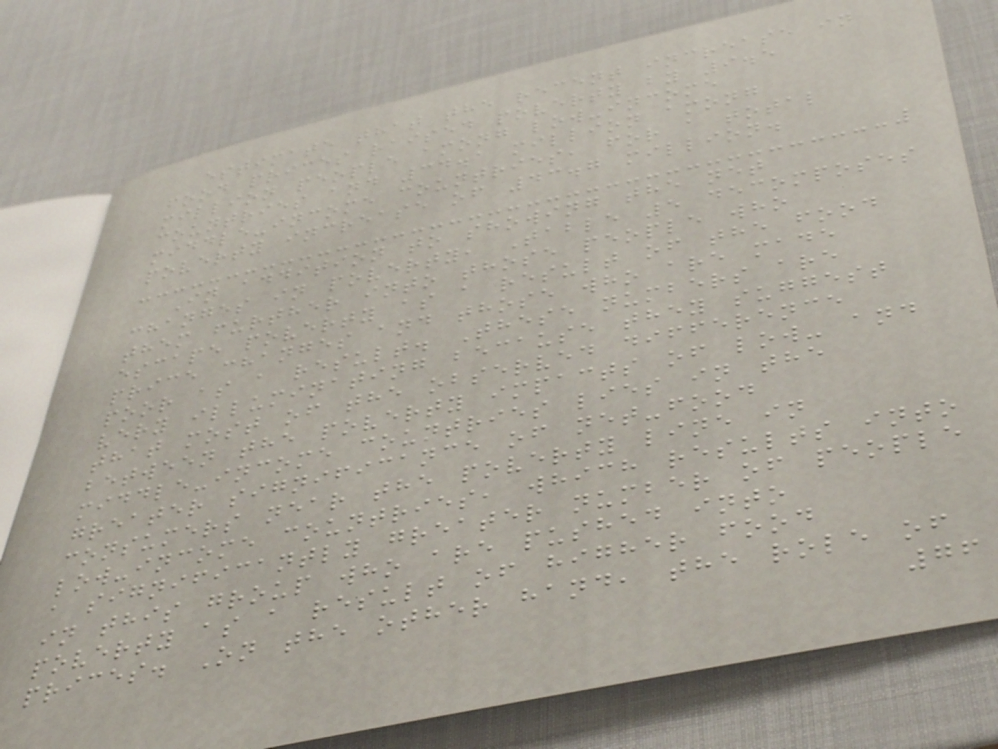estimate that the recent increase in
food prices raised poverty by 9.5
million people among low-income
countries and 34.1 million among
middle-income countries, for a total
poverty increase of 43.7 million.
In addition to showing the net
changes in poverty, Table 5 decomposes
them further into those people who
escape poverty as a result of the food
price changes and those who are made
poor as a result. These numbers are
very illuminating because they suggest
that most of the observed difference
between the poverty impacts of low- and
middle-income countries lies in the
greater significance of net-food
consumers near the poverty line in
low-income countries, which results into
a significantly greater number of people
in this group who are pushed into
poverty as a result of higher food
prices. On the other hand, the role of
76
